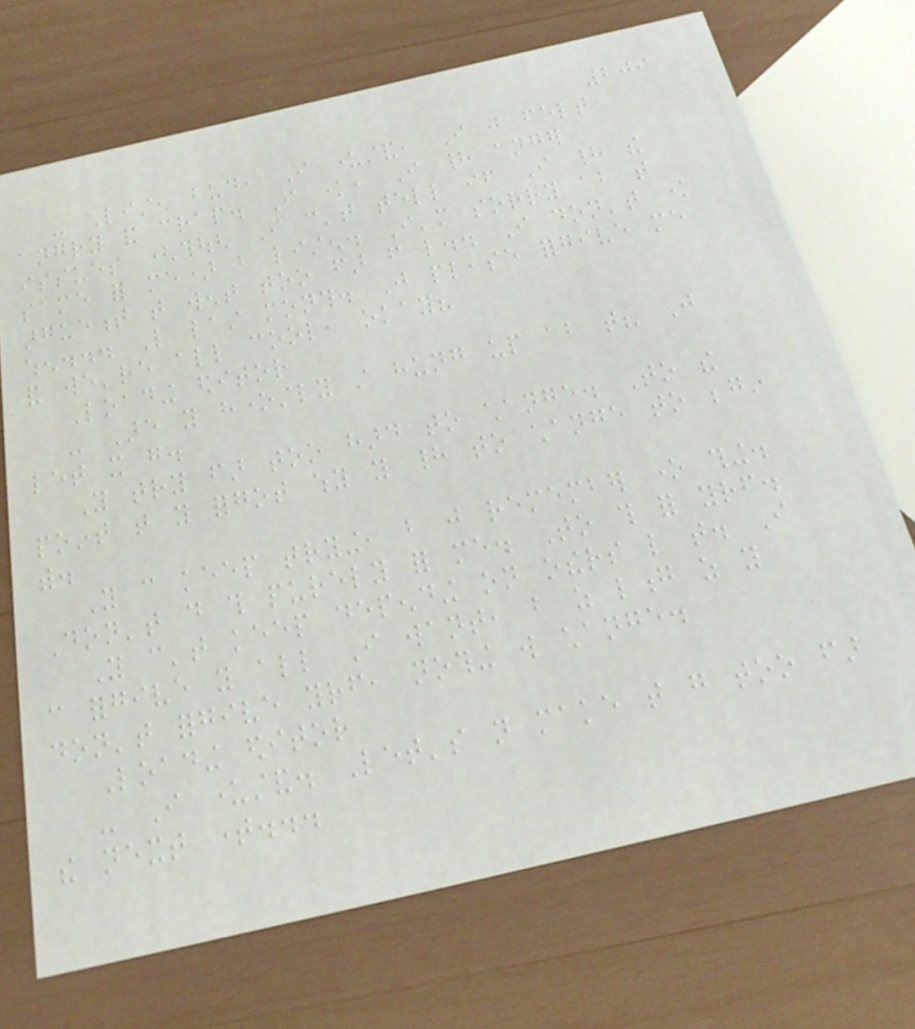209
- Listen bud, I understand, I just felt
angry and crap. I know, I had anger
issues (though I can't tell if I had the
same for me) but listen. I'm sorry about that
arguement that went too far from like.. I don't know
when... Like last month. Just please forgive me
and we're all cool, okay?
Loading editor
- Are you honestly still hung up about that? Just
let it go.
You try far too hard to change. To the
point that you forgot why you had to change to begin
with.
You can keep trying, but just remember one thing.
Don't do this purely for me. To this for yourself.
You can't keep depending on others like that. I
can forgive you all I want, but as long as you
don't forgive yourself, nothing will change.
Loading editor
- I understand. Let's not make that go too far
the next time...
